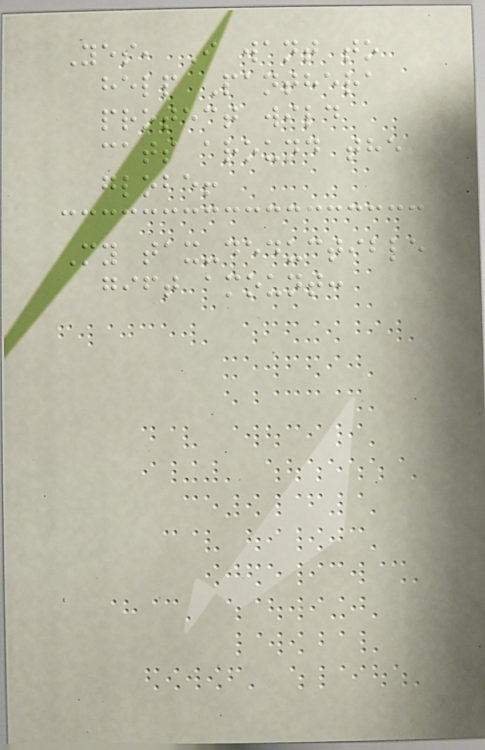Yes, I want to
help Panthera
protect wild
cats around the
globe!
My tax-deductible
gift amount:
